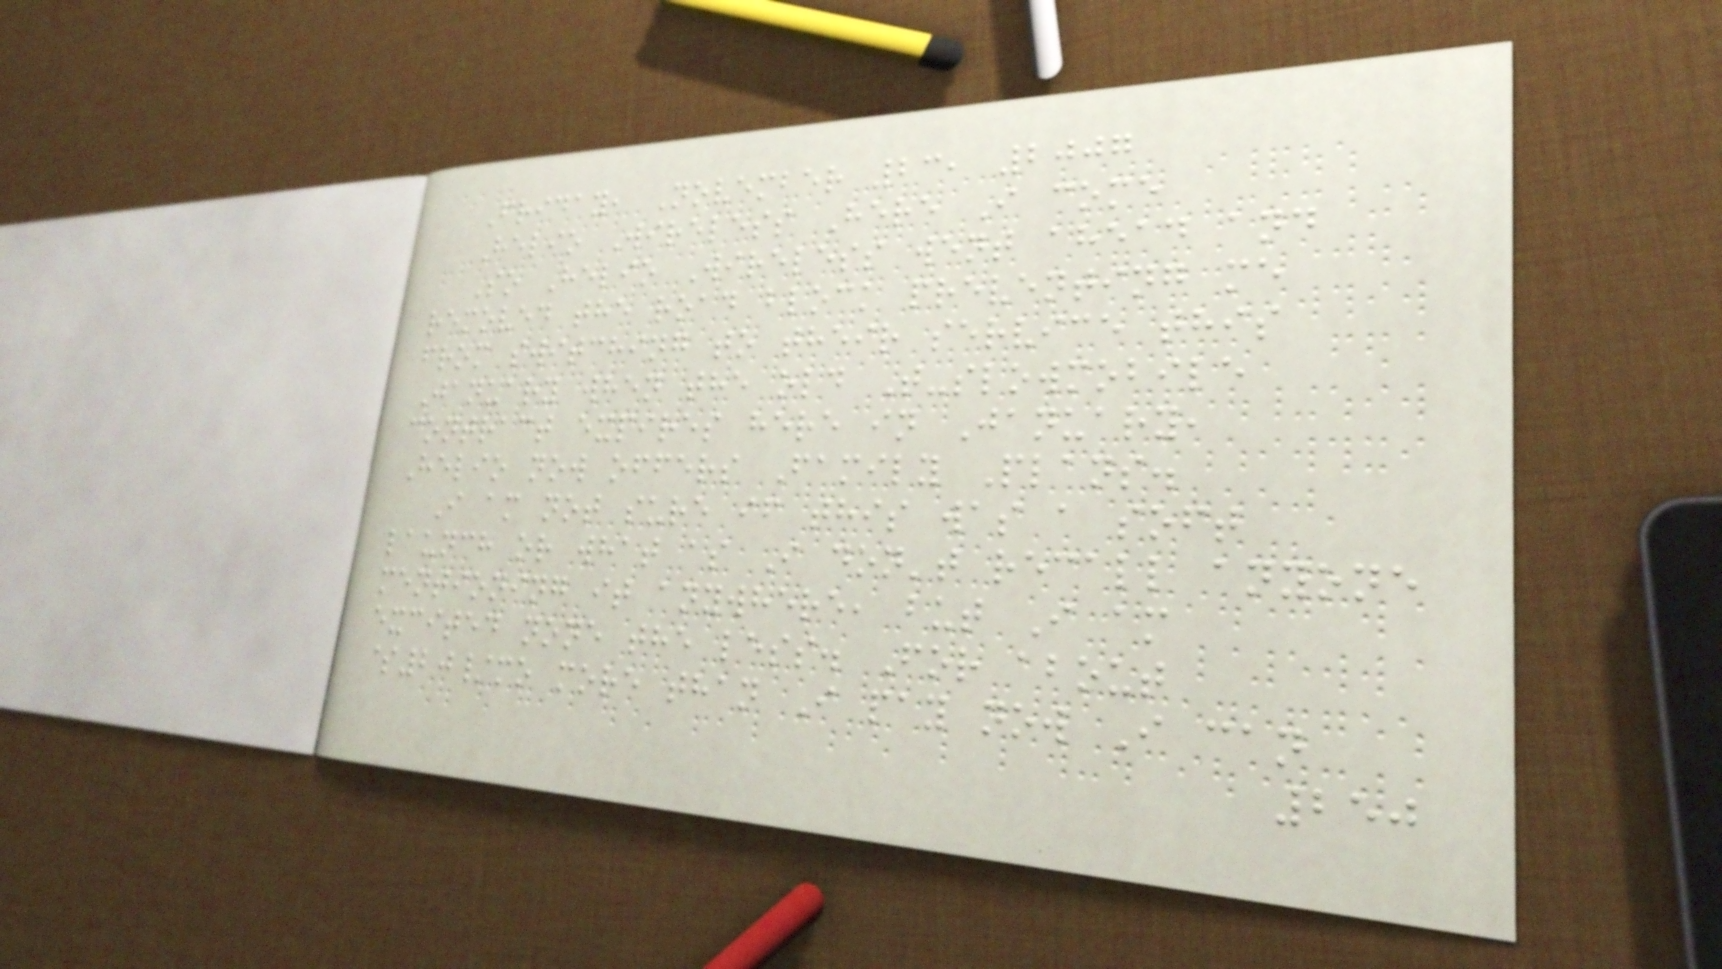Friday, November 23, 2007
Helio Wireless Here I come
So Helio Wireless went ahead and
removed the road block preventing me
from switching to their service this
January when the old T-slowmobile
contract expires here in January,
Helio now offers Family Plans.
I am not sure if this was a soft
launch or what as I don't recall anyone
mentioning it anywhere, but I am
excited none the less. For about
$20/mo more than I pay now I can
250
